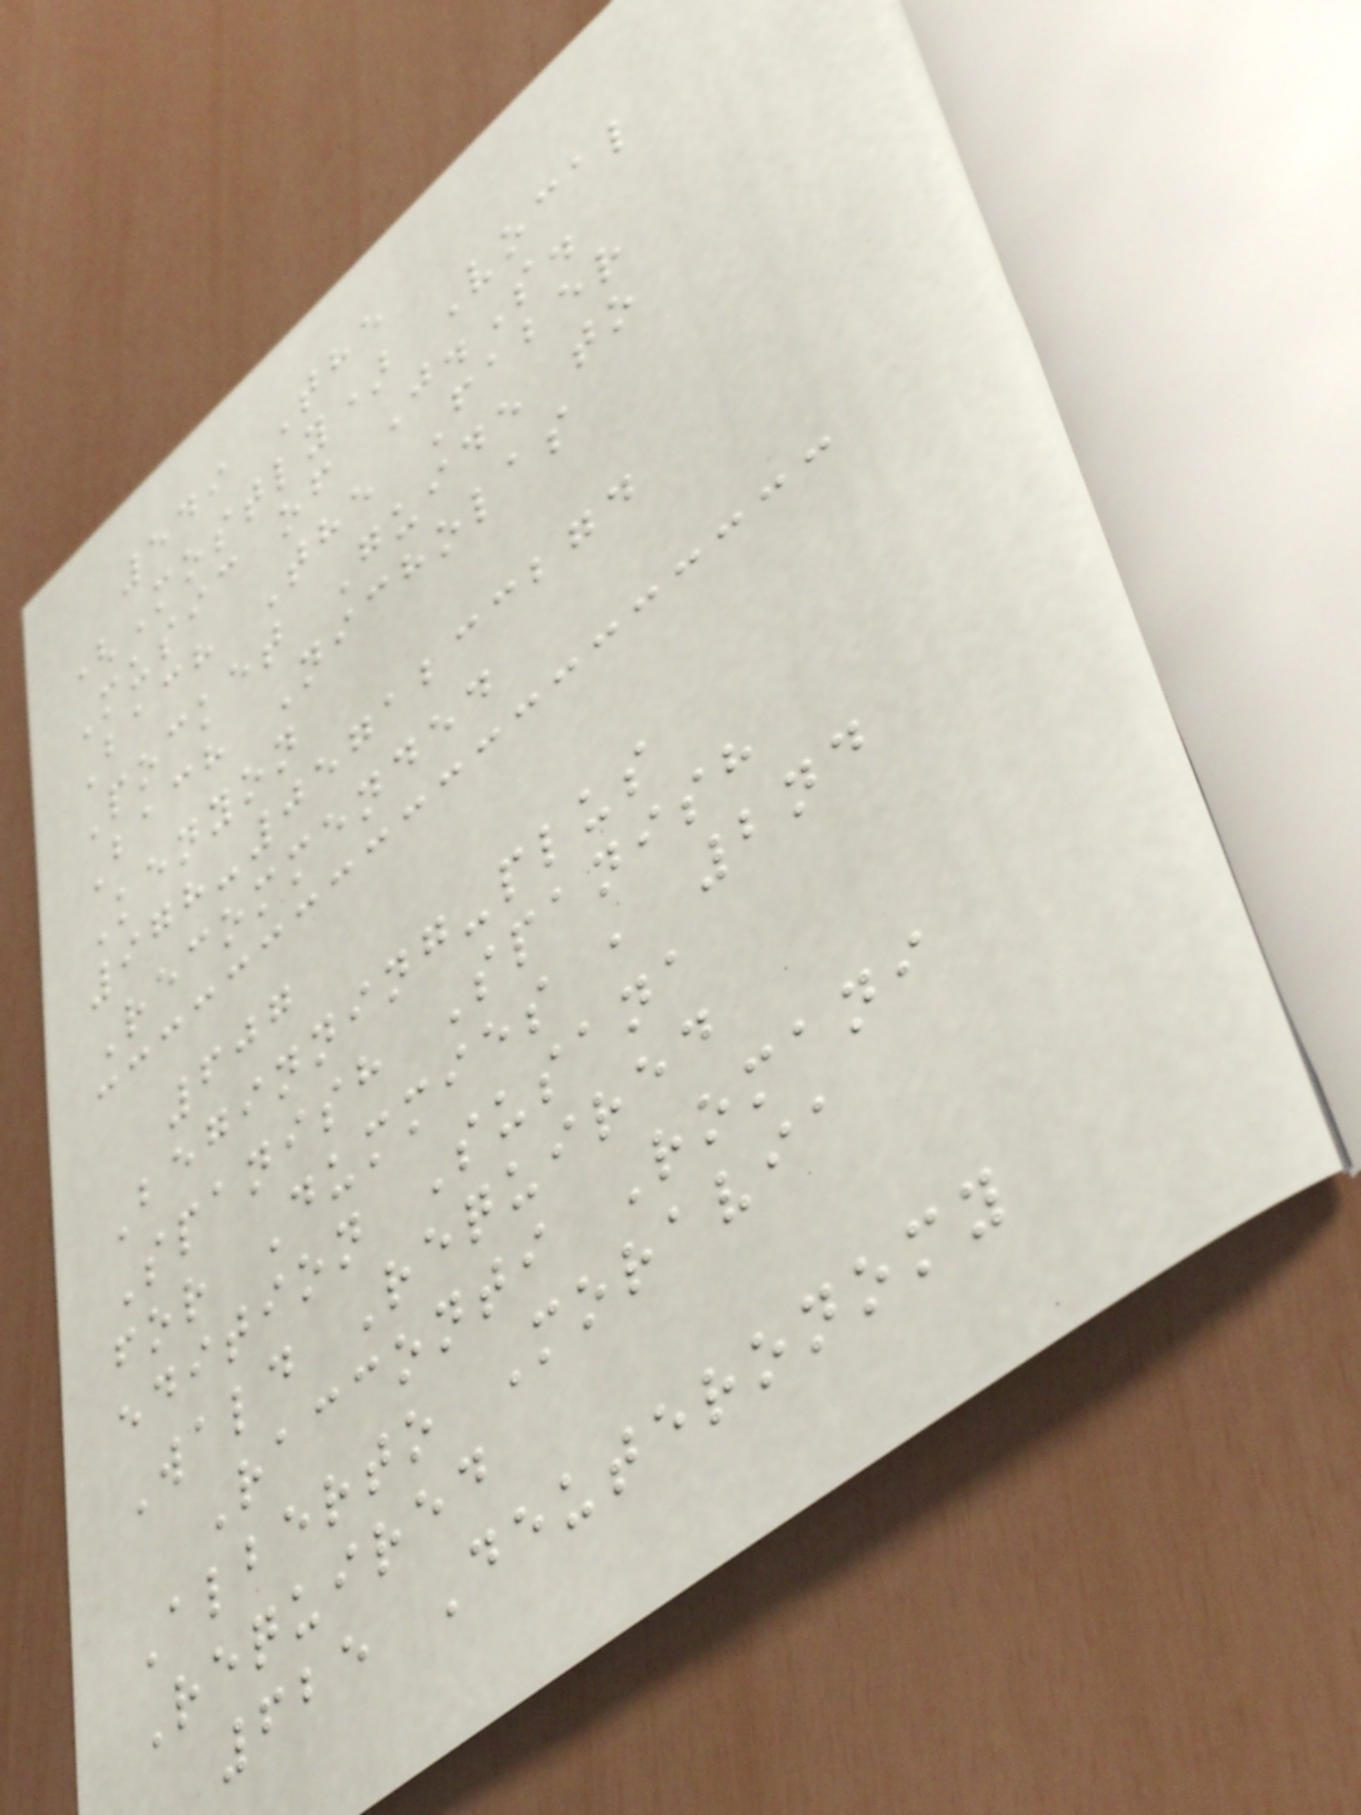549 The
(Mostly) Vocal
Music of J.S.
Bach The Faber
Pocket Guide to
Bach Nicholas
Kenyon
978-0571233274
Recommended
607
Beginning-plus
Spanish Spanish
for Dummies , 2nd
edition Susana
Wald Required
Racconti Romani
Alberto Moravia
Required
625 Deuteronomy
